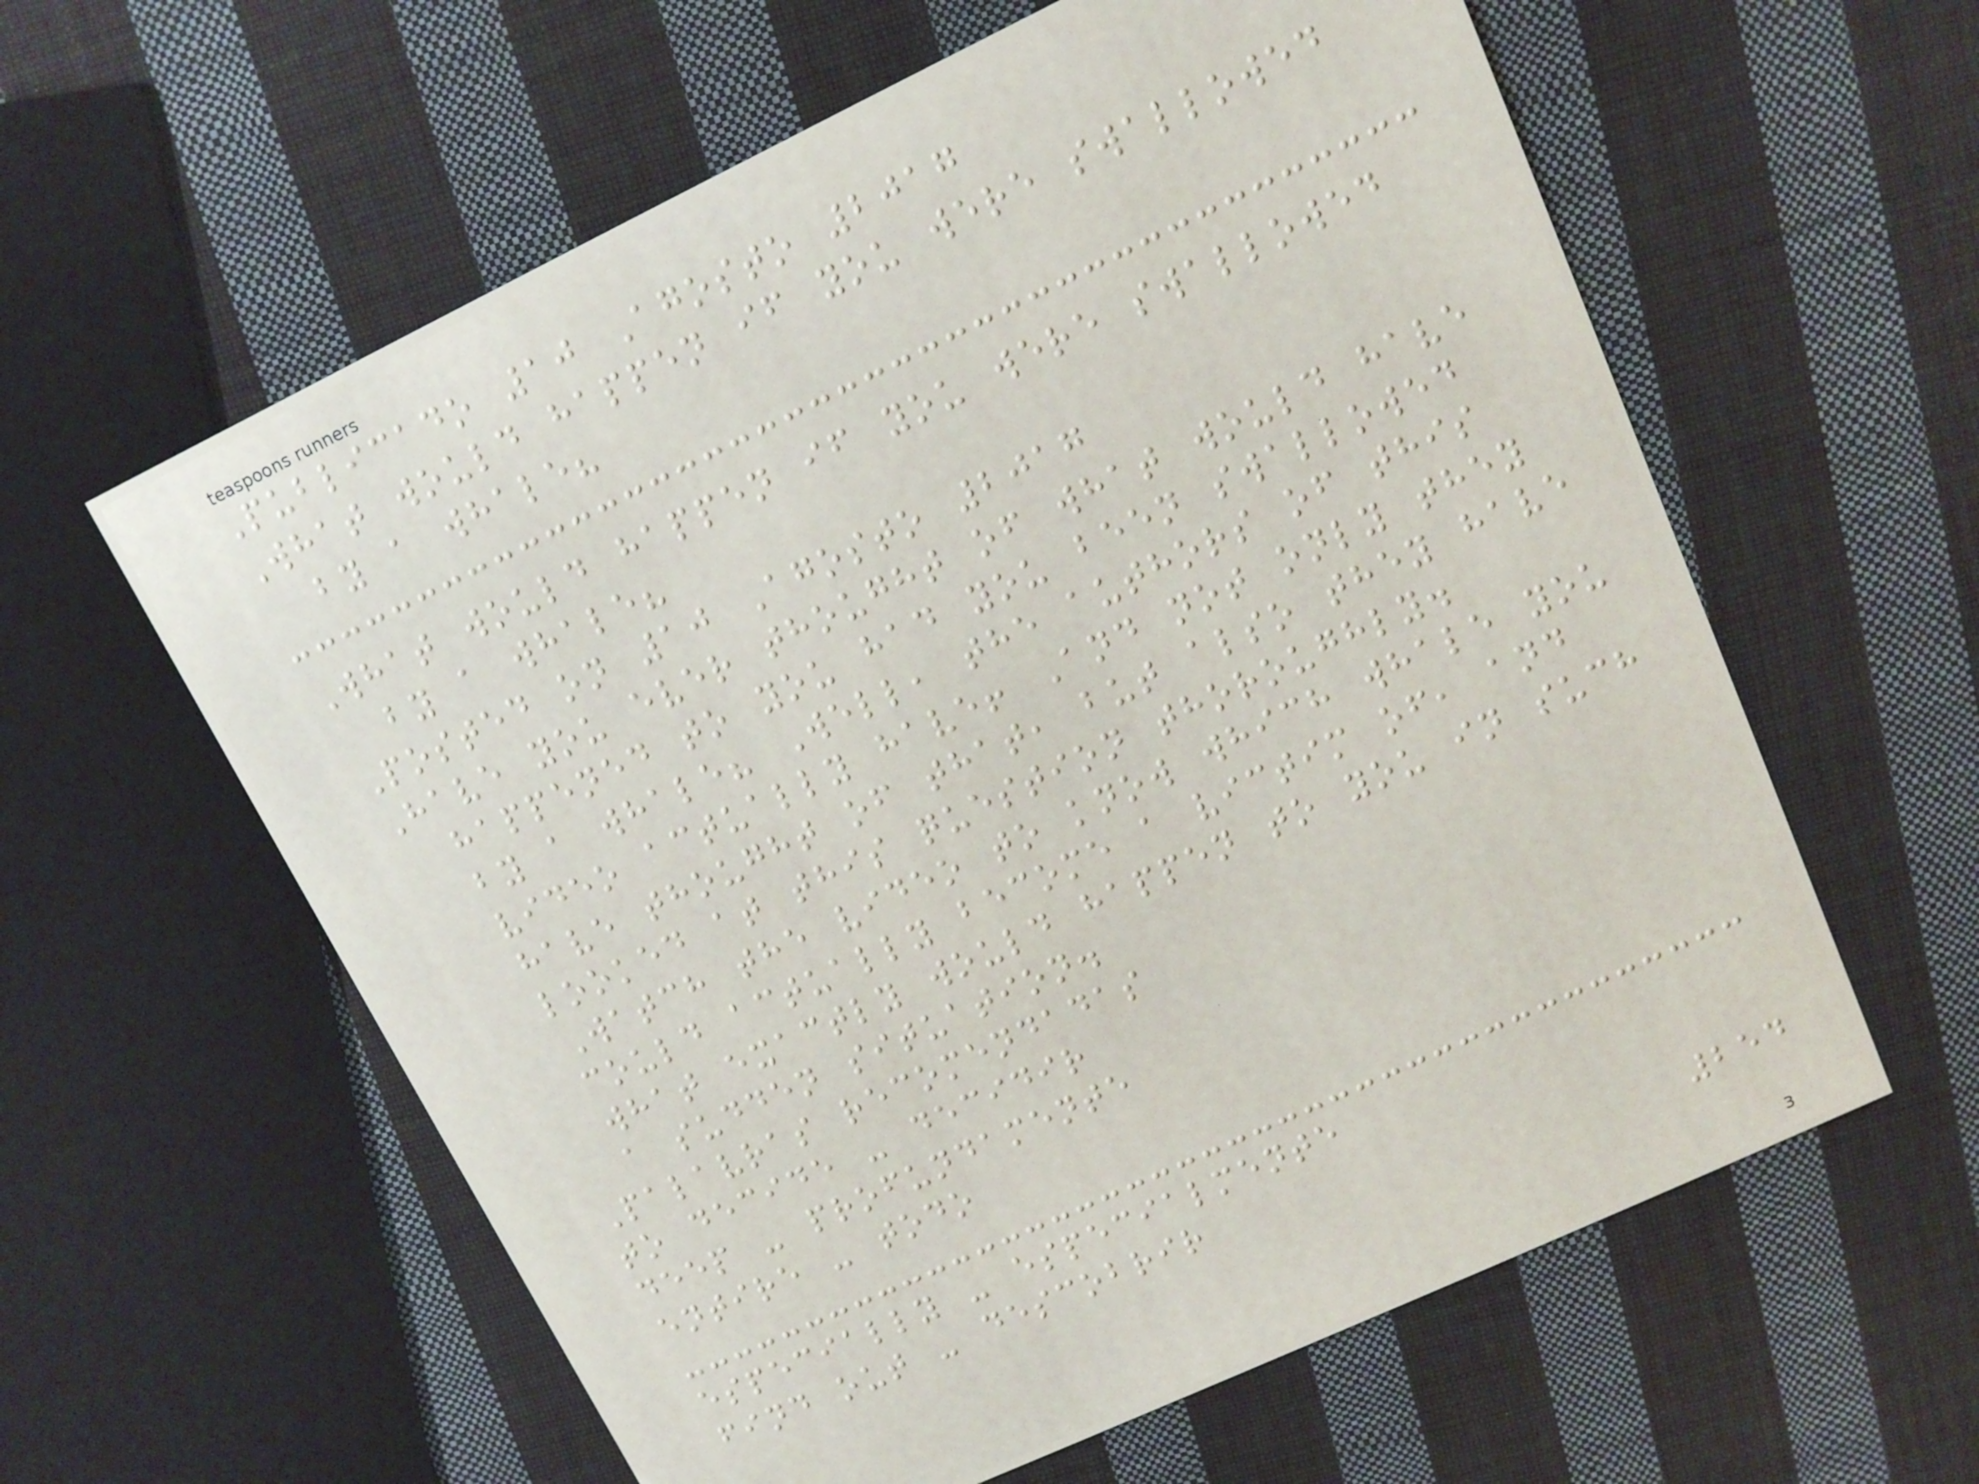Publicado 10 Agosto 2017
What would happen if you were swallowed
by a whale?
What would happen if you were swallowed
by a whale?
Posted on 10 Agosto 2017
Have you ever thought of what would have
happened to you had you been swallowed
by a whale? Well, the authors of this
video actually have! And not only they
have thought of that, but also they have
looked at this question thoroughly.
Watch the video to know which whale you
could actually become a victim of, and
what exactly would happen to you in such
a sudden situation.
Palavras recomendadas
to decide - decidir
deep - profundamente
entire - todo
especially - especialmente
find out - descobrir
254
